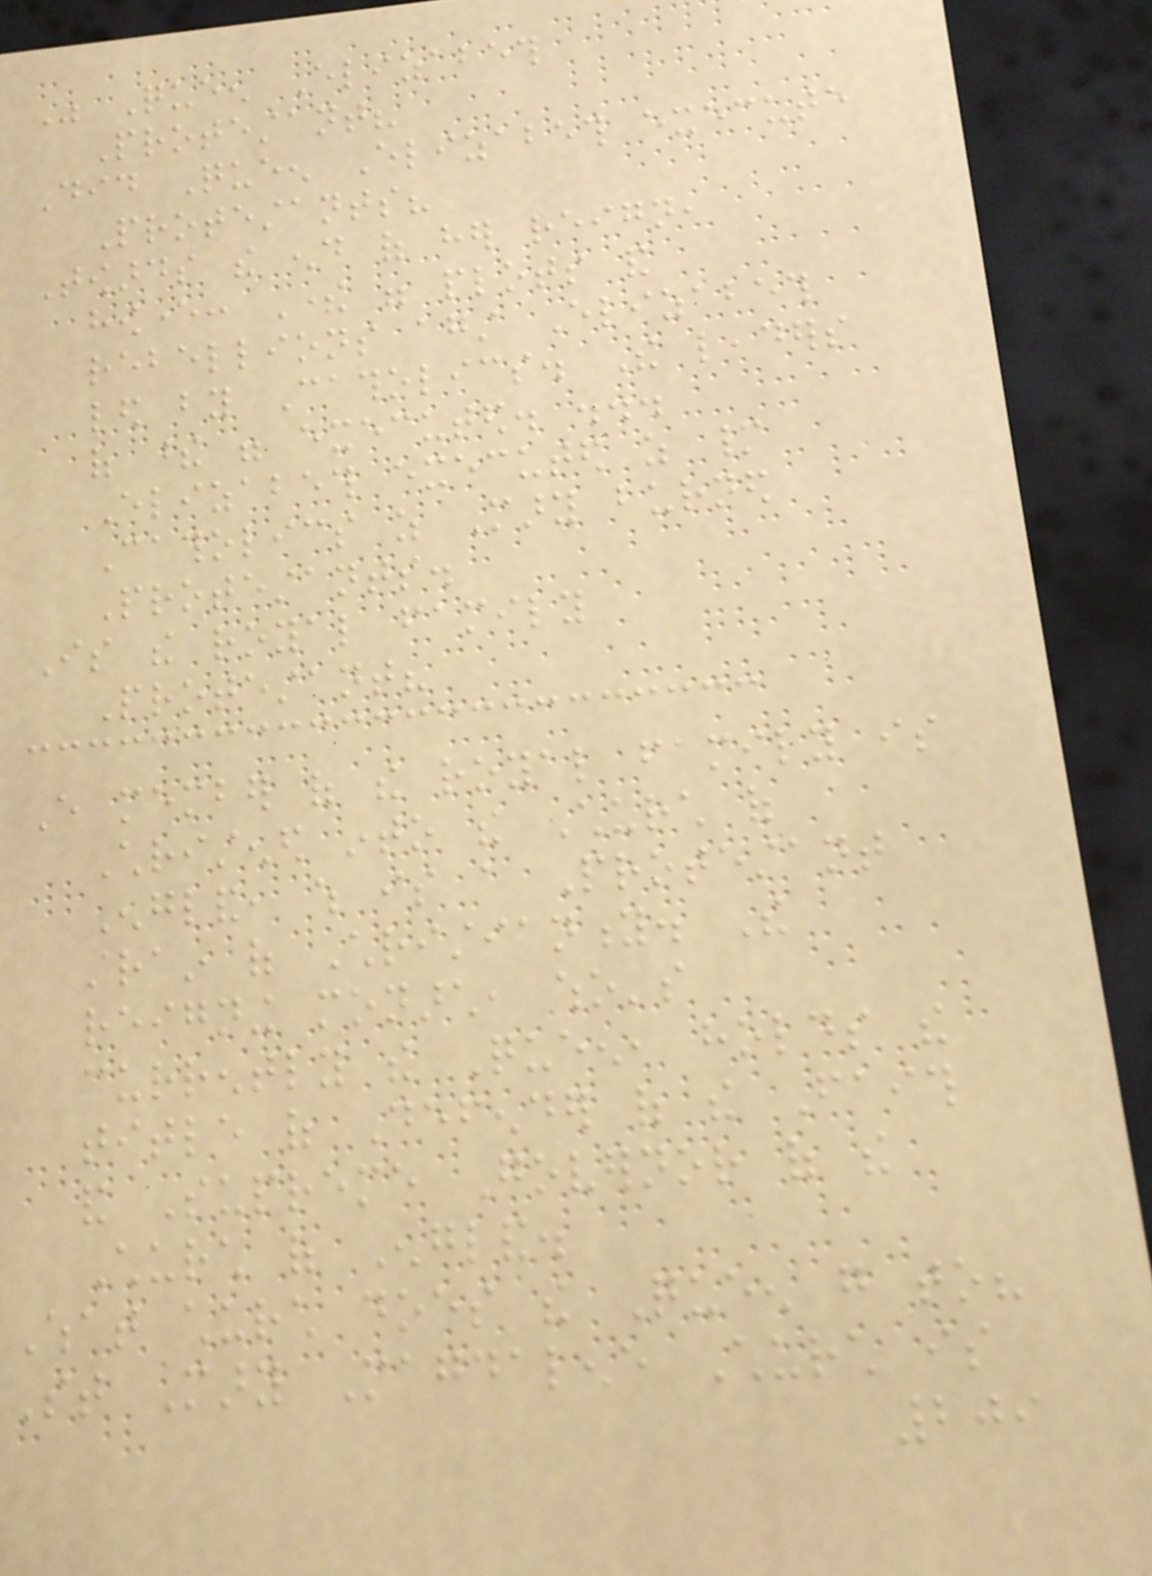Was Queen Elizabeth
Protestant?
Did Queen Elizabeth execute
Protestants?
Towards the end of her reign,
however: There were plots and
rebellions against Elizabeth
led by Catholics. The leaders
of these were executed. ...
Elizabeth executed as many
Catholics as Mary burned
Protestants.
Is the royal family
Protestant?
Every member of the royal family is
Christened into the Church of
England, which is a Protestant
strain of Christianity. The
reigning monarch, who's
currently the Queen, holds the
title of Defender of the Faith
and Supreme Governor of the
Church of England.
What church does the Queen go to?
St Mary Magdalene Church is
209
